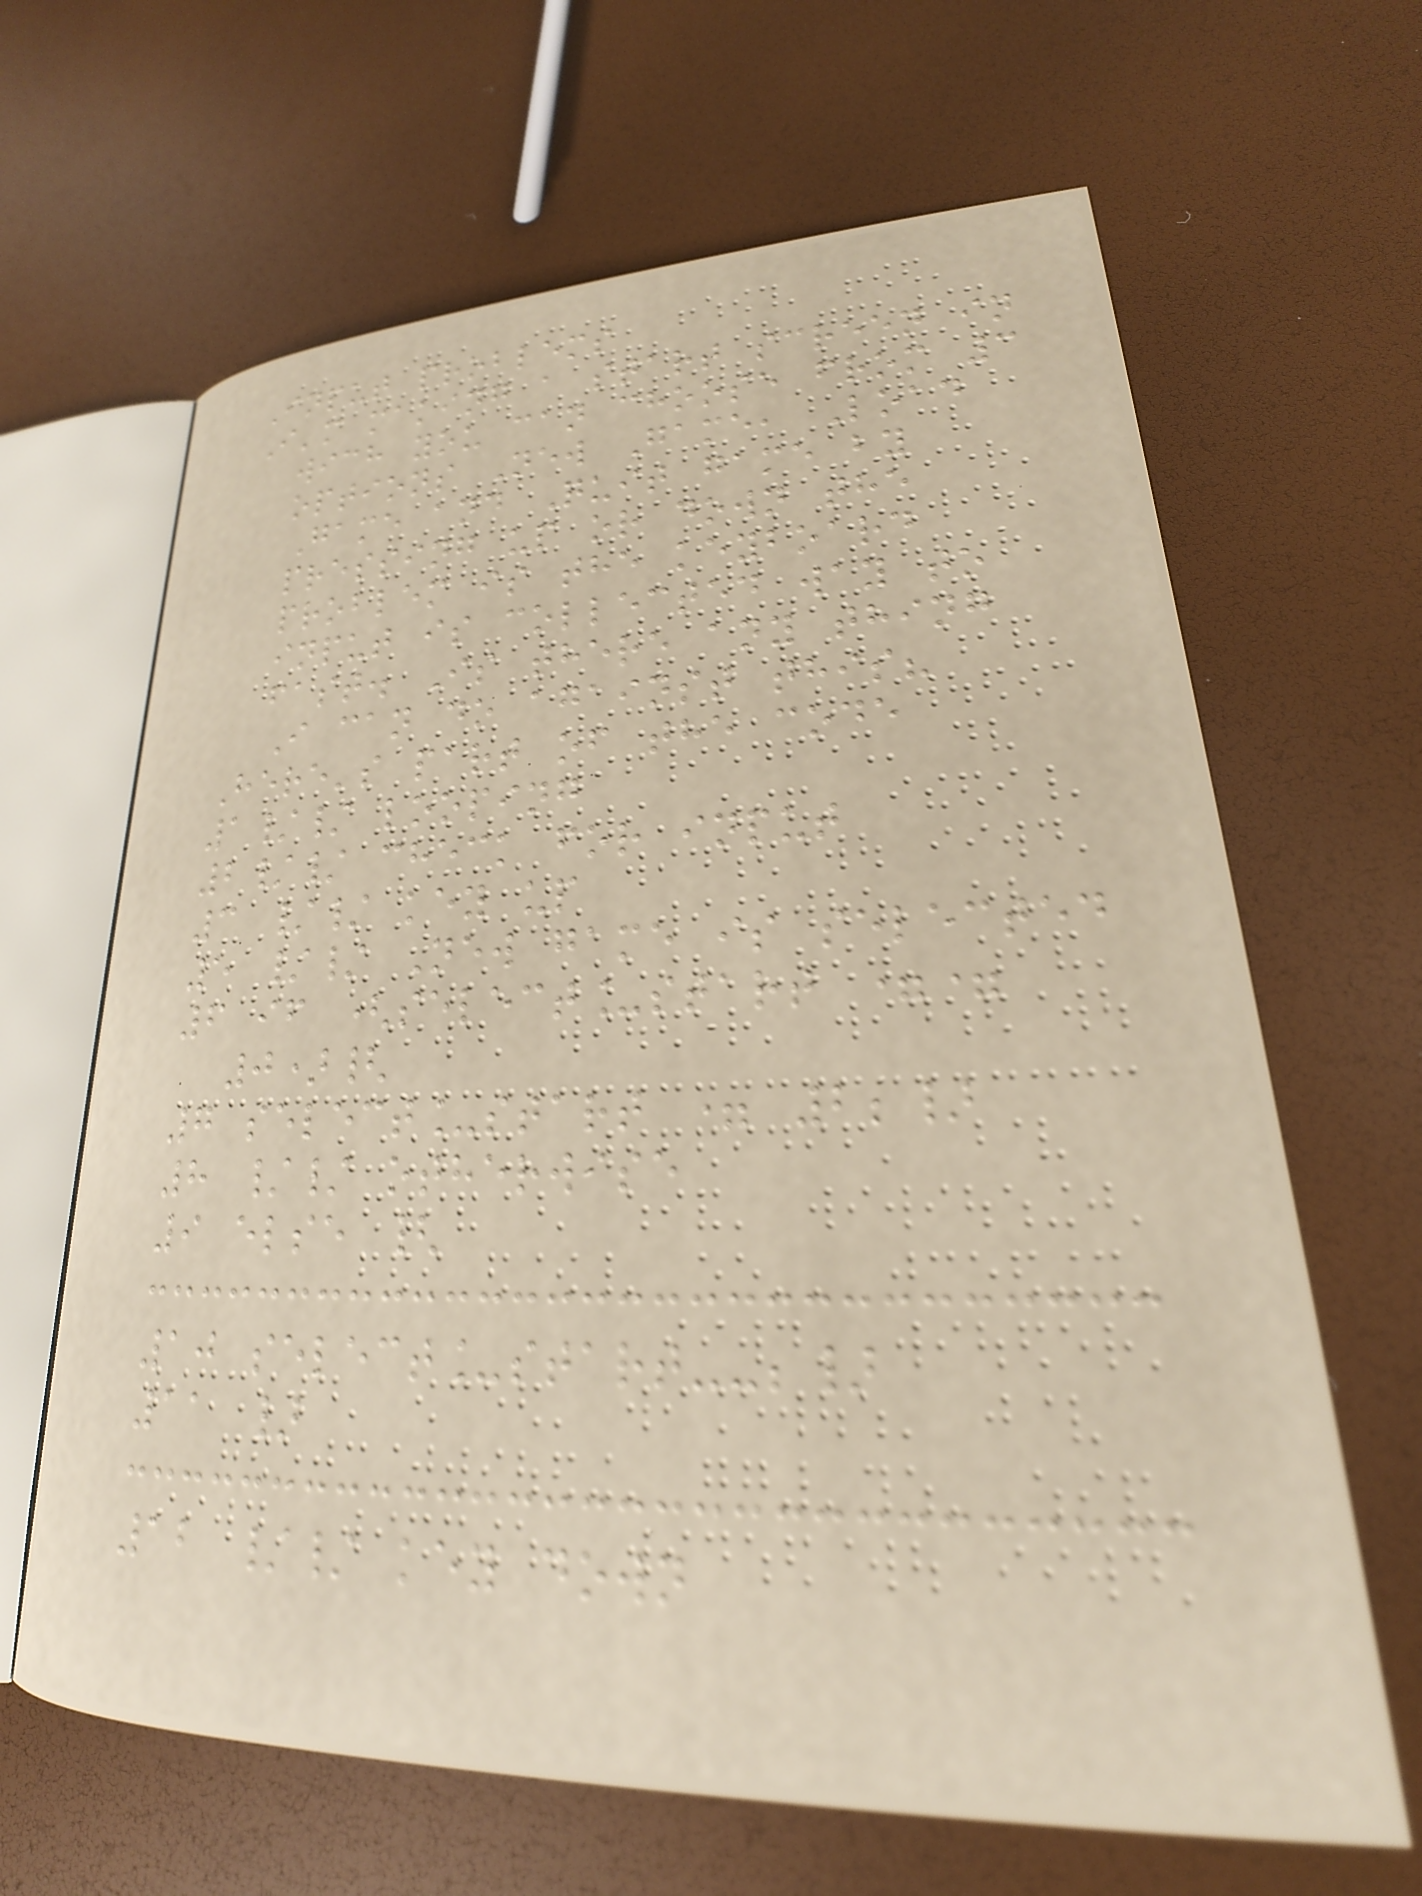Input problems
I'm making a start screen in
wich you can choose from 3
options New Game, Load
Game and Quit game by
pressing up or down the
problem is the keyboard
input is collected way to
fast. Is there any thing
I can do against this?
Here's part of the code
1// looping
2// check for input
3 // key up
5 // New game is selected
6 if (select_start ==
0){
7 select_start = 2;}
8 // otherwise
9 else {
10 select_start--;}
11 }
12 // key down
